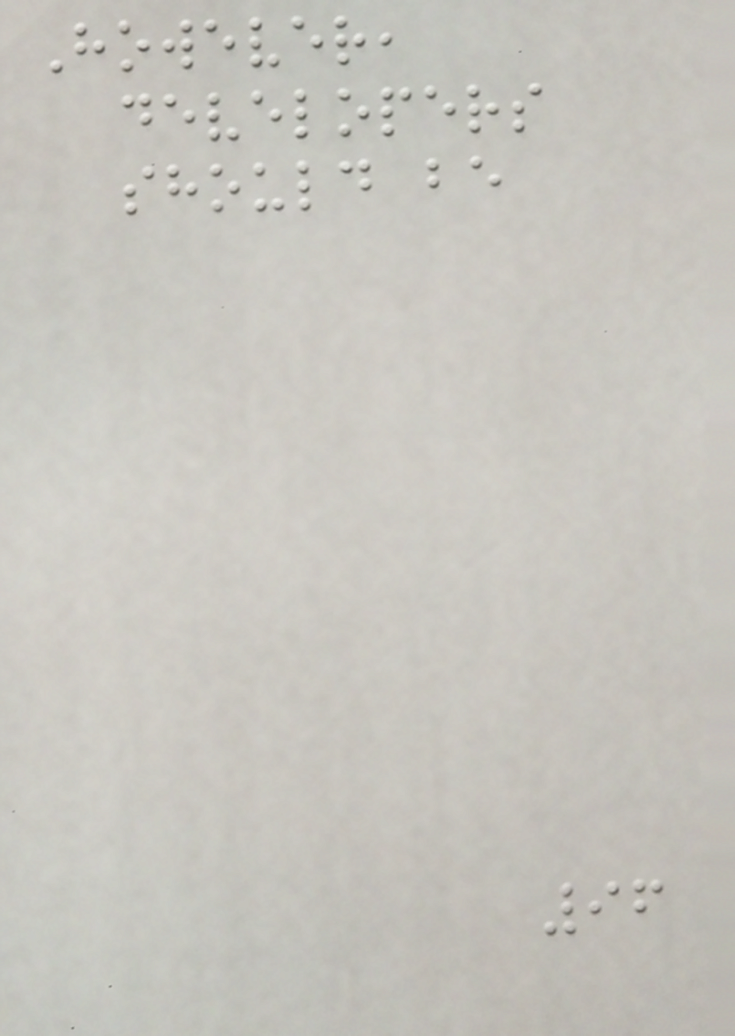However,
developers
should be
96
